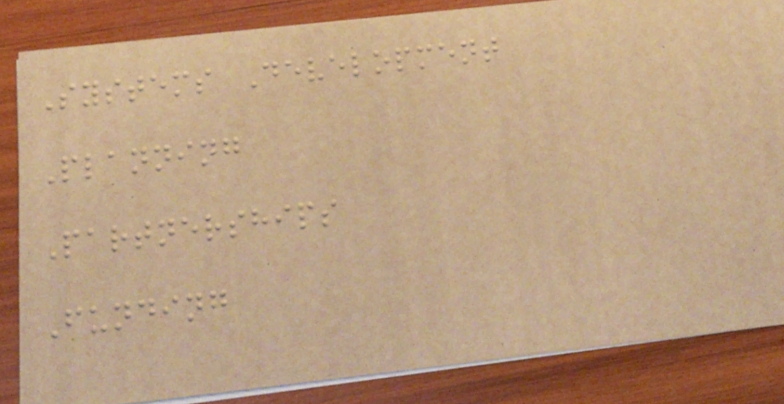Systems Development
Planning
Partnerships
Funding
